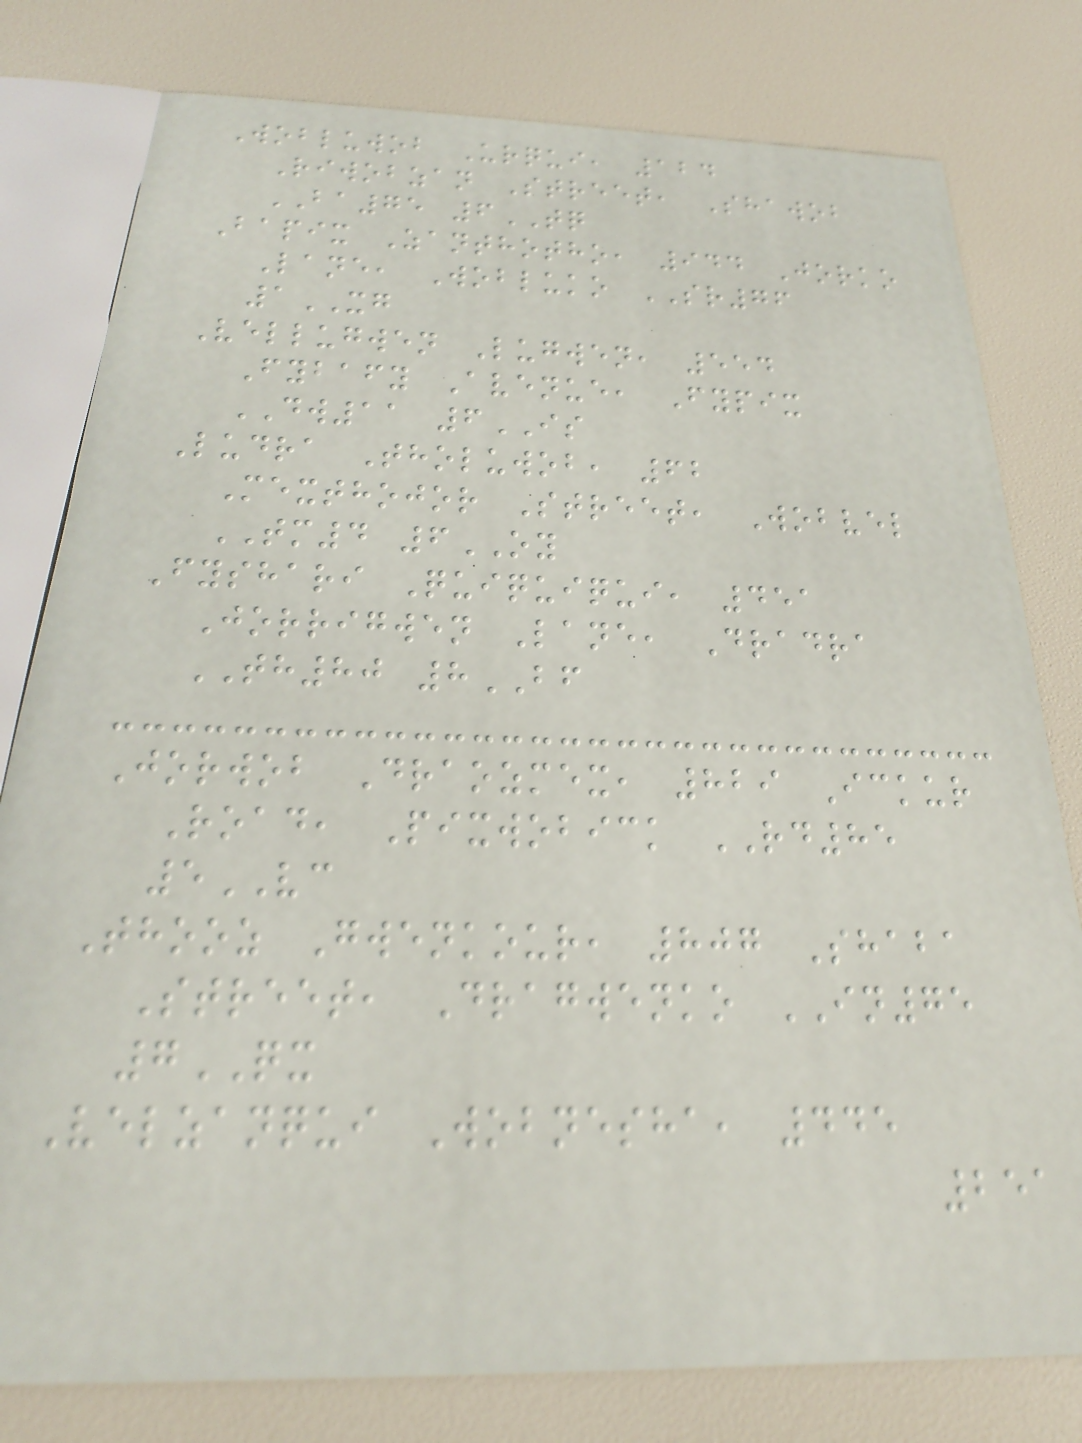Wobluwob Urqui, 124
Riwobzan Street, Shawob
BA75 6TQ
Bapix Zanthotho, 944 Jorko
Lane, Wobluko SR76
1XG
Vellugwen Lugwen, 554
Fybafy Avenue, Fypix
DW11 6IS
Ludra Tholuwob, 62
Mexthojor Street, Wobvel
TM4 6OY
Fyshari Quiquiqui, 451
Jorrigwen Lane, Dradra
TH80 8BF
Jorwob Draozmex, 829 Ickur
Road, Pixwobick RD85
5VC
Thooz Gwenkour, 807 Shaba
Street, Dragwenko IN75
7QX
Velzanqui Wobnesha, 445
251
